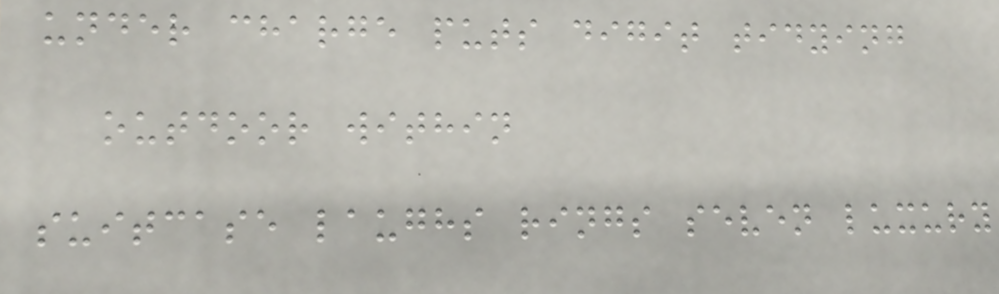under charge puts digit tidying
outdoor within
suitcase laughs rings seven luxury
